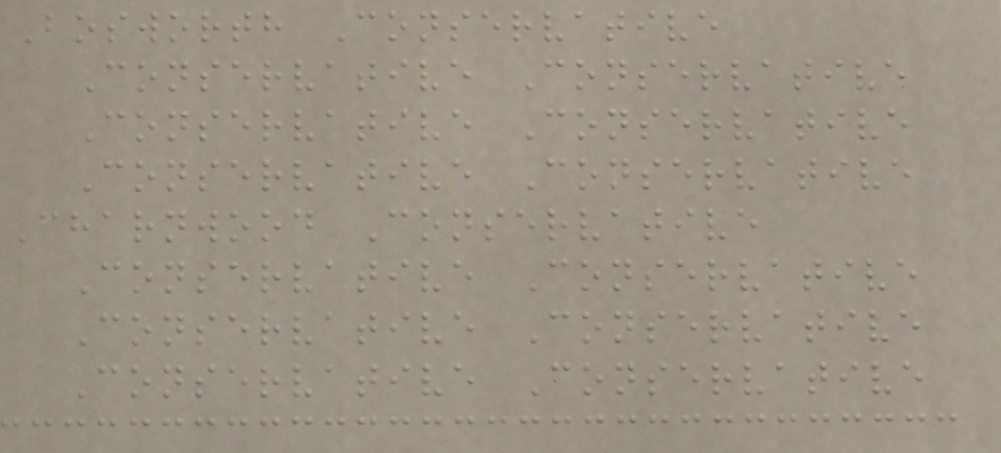Bosworth Conservative
Conservative Conservative
Conservative Conservative
Conservative Conservative
Charnwood Conservative
Conservative Conservative
Conservative Conservative
Conservative Conservative
